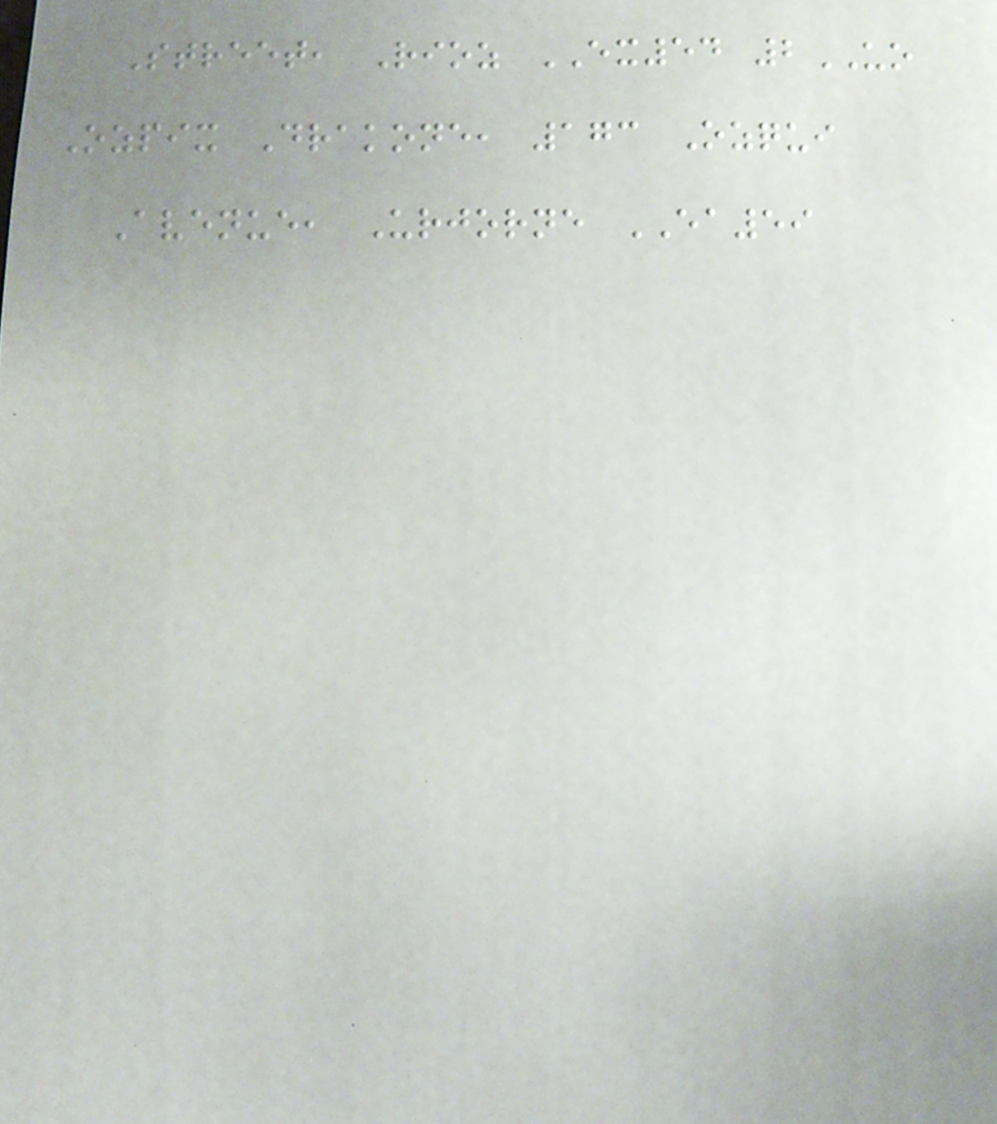Street, Rioz EX54 2UO
Ozpix Drakone, 173 Ozqui
Avenue, Urjorne EA59
